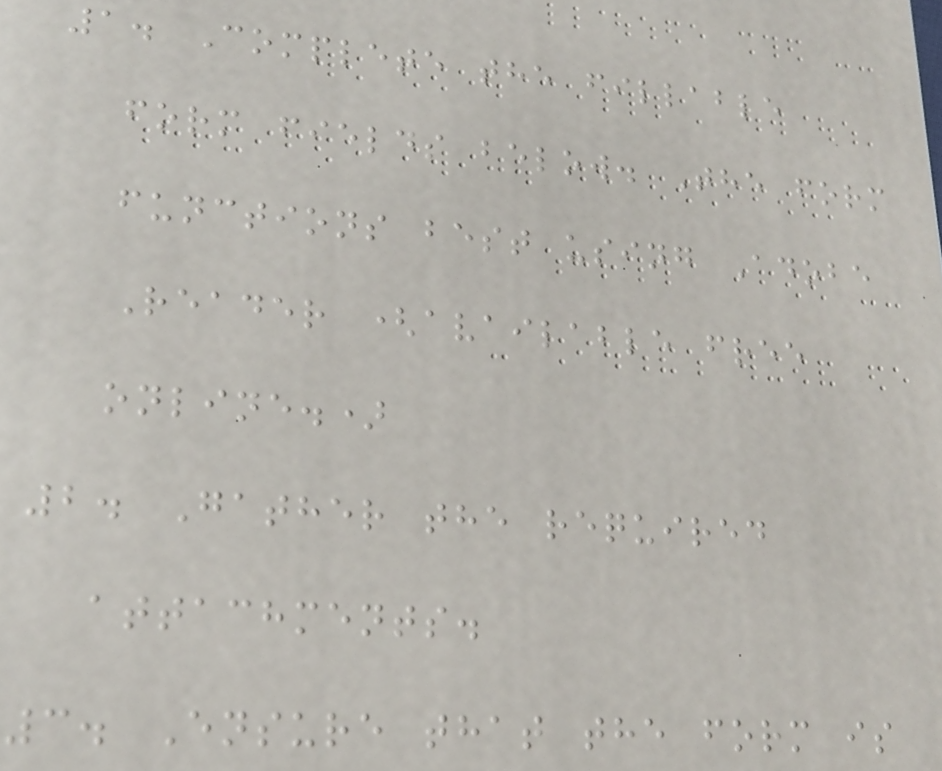1. Complete the fillable
form fields below. The form
functions best using Adobe
Reader (available free
online.)
2. Gather the required
attachments.
3. Ensure that the form is
